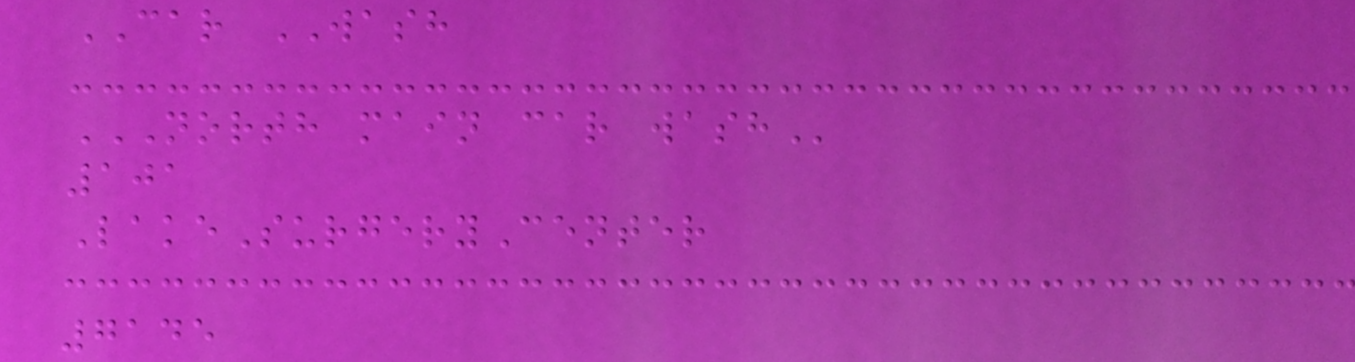CAR WASH
NORTH MAIN CAR WASH
101
LakeSurgeryCenter
7145
